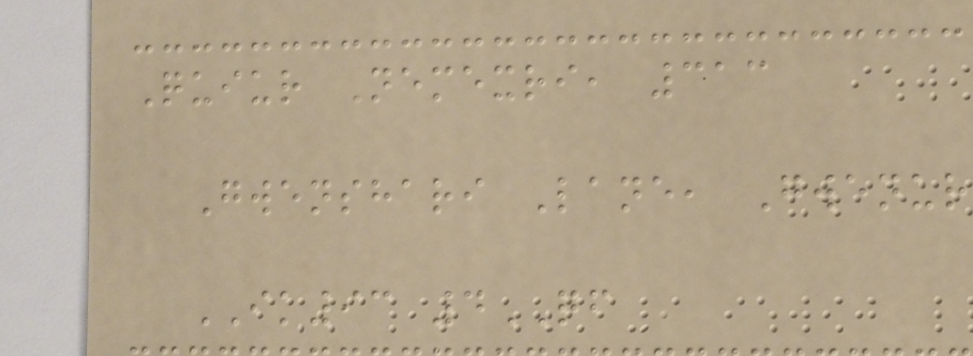Quiur Nemexri, 313
Gwenshari Lane, Gwenur
IK93 4QF
